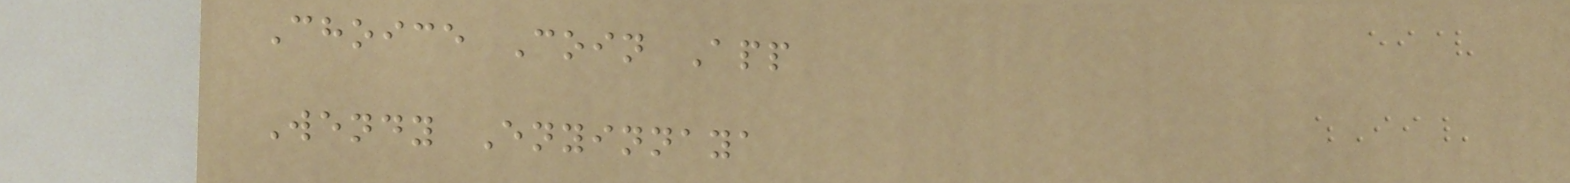Choice Coin App
Wendy Enyinnaya
